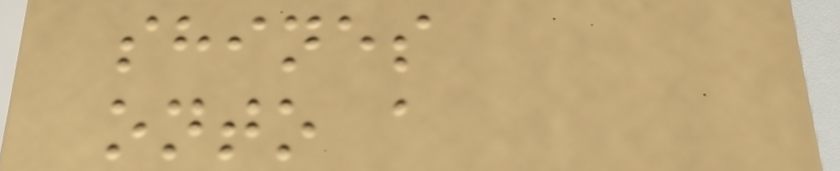shines
onto a
